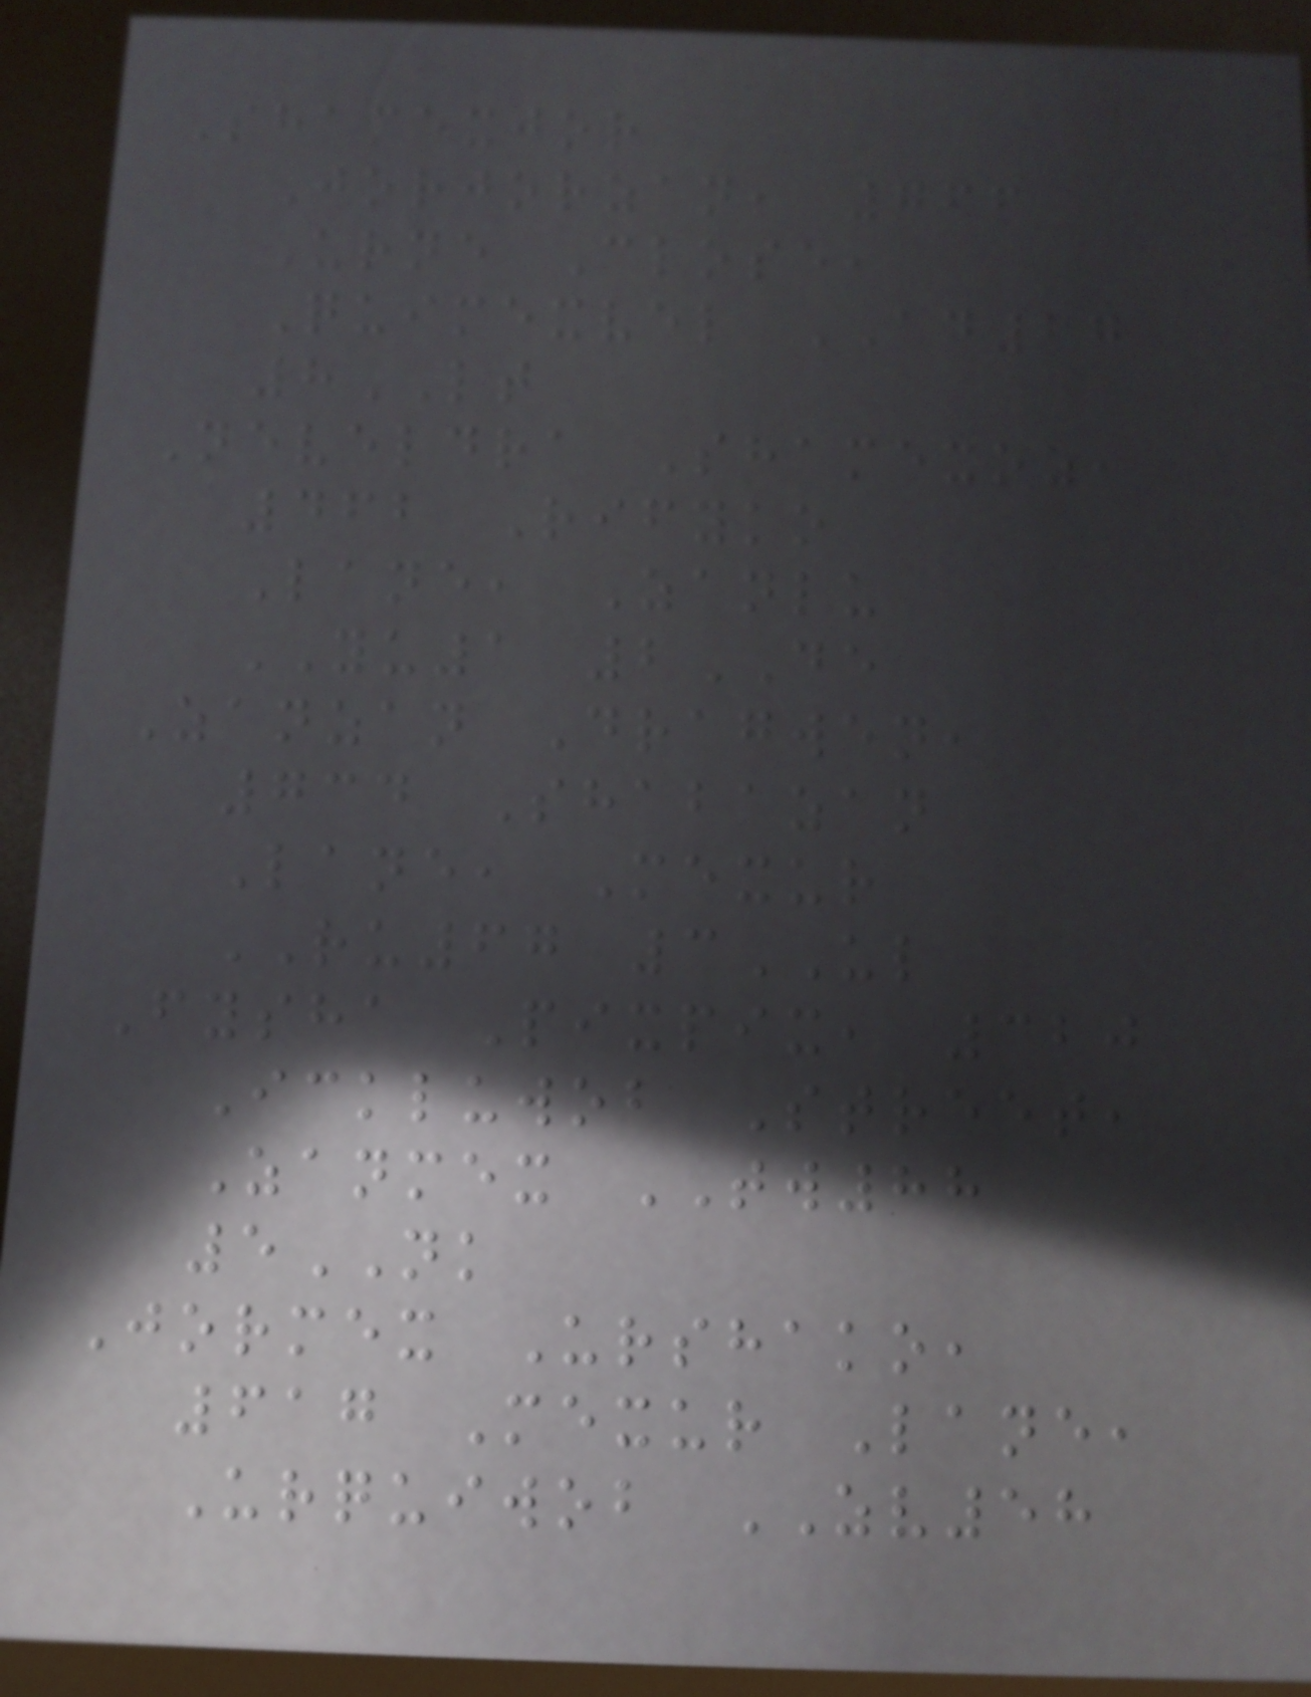Shamexjor
Jorjorzan, 766
Urne Close,
Quimexvel AD27
8LT
Neveldra Shamexoz,
462 Rifyko
Lane, Zanlu
YU1 2DE
Zanzan Dragwen,
734 Shabazan
Lane, Mexur
RU67 3UL
Fysha Pixpix, 320
Ickluwob Street,
Zanmex TW88
5NK
Jormex Urshako,
617 Mexur Lane,
Urquiwob ZV58
